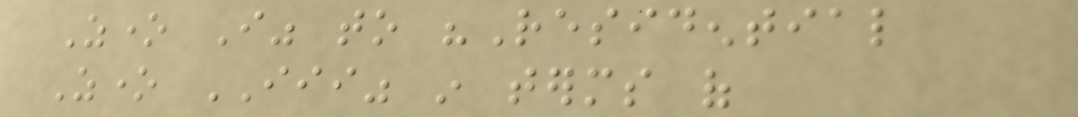Zone I" to "Residential
Zone III" in terms of
